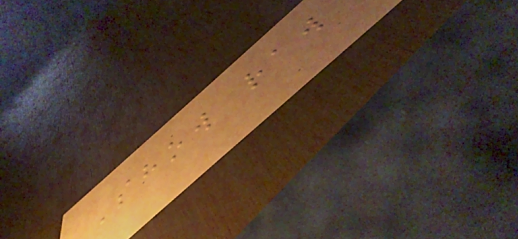Show raw
